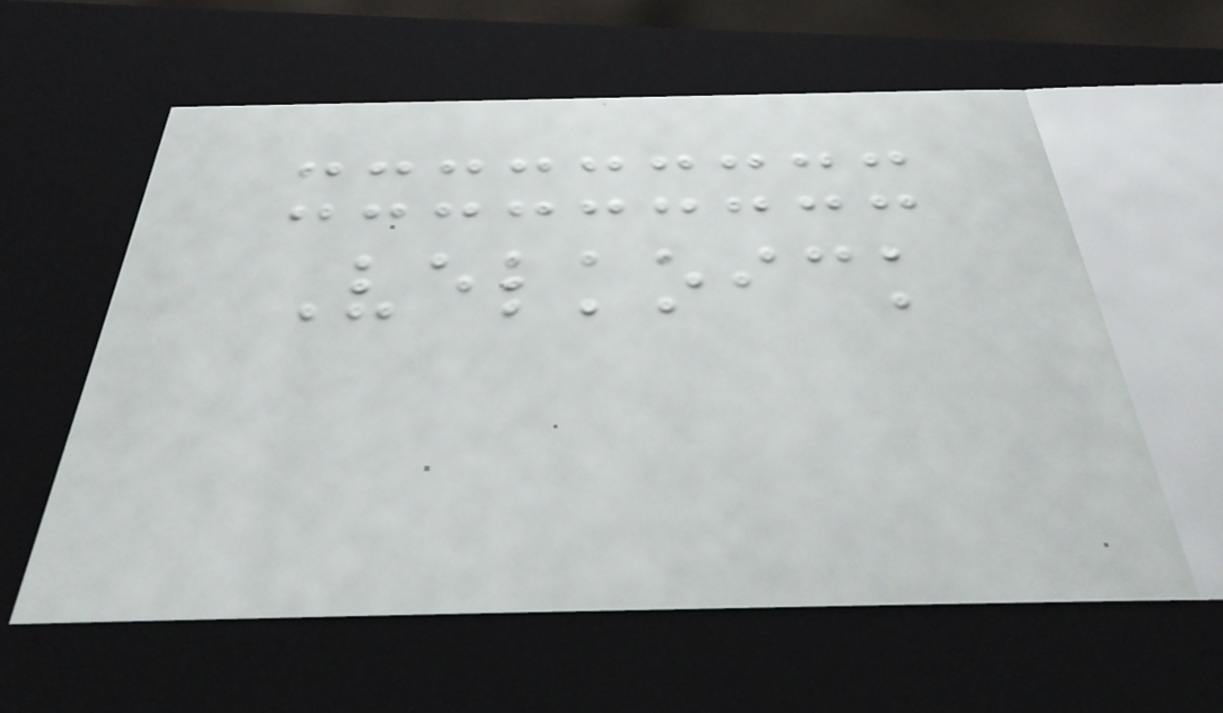Velkoick
